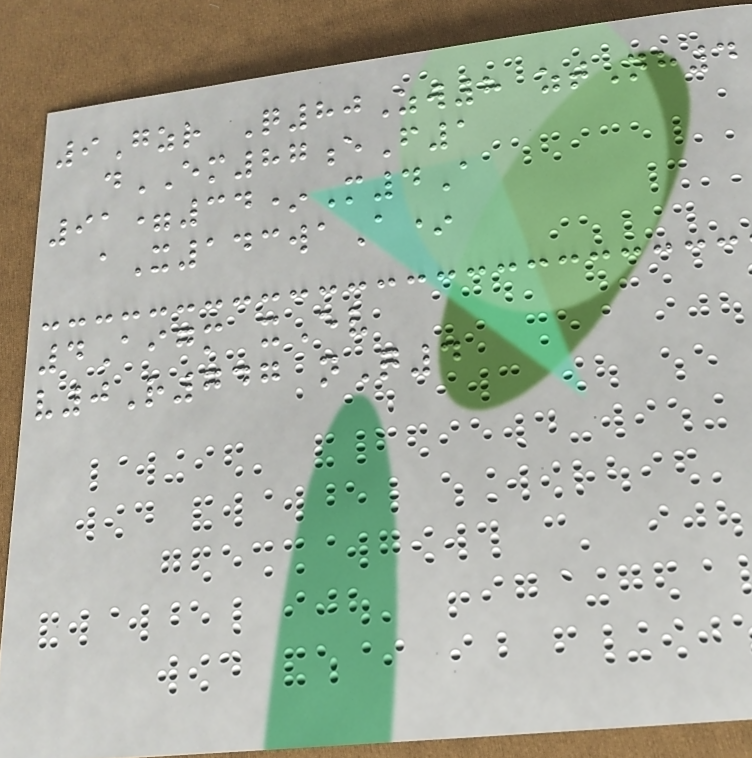9Gzr Q80Zw8 ztNh4
dEM87eF1
91=34*M4A
aX143waA*
4Aigm xEv
v0R747 nQ4
